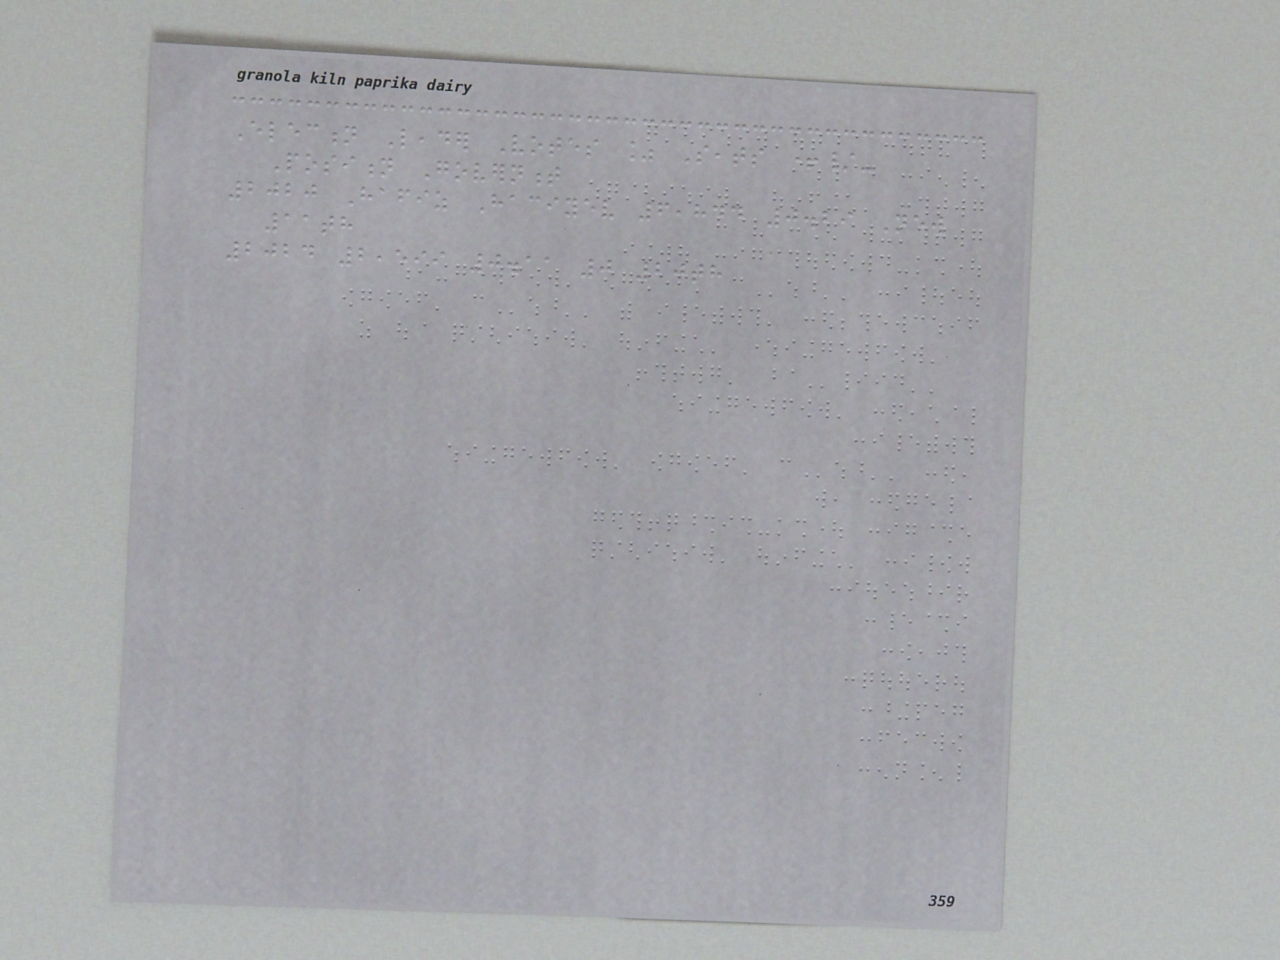Election Leader Votes % Seats +/-
Position Government
2020 Hafiz Haciyev 6,844 0.29 New
11th
2024 2,599 0.11 0 20th
